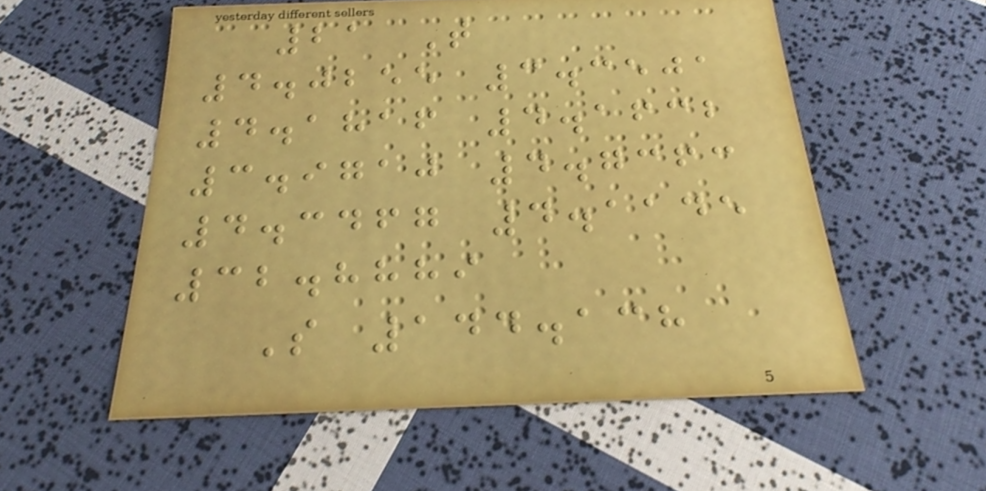21 T
4.0255 3.3501
4.1816 4.1632
3.9710 4.7363
4.3467 4.1145
32.8889
S 144.138
